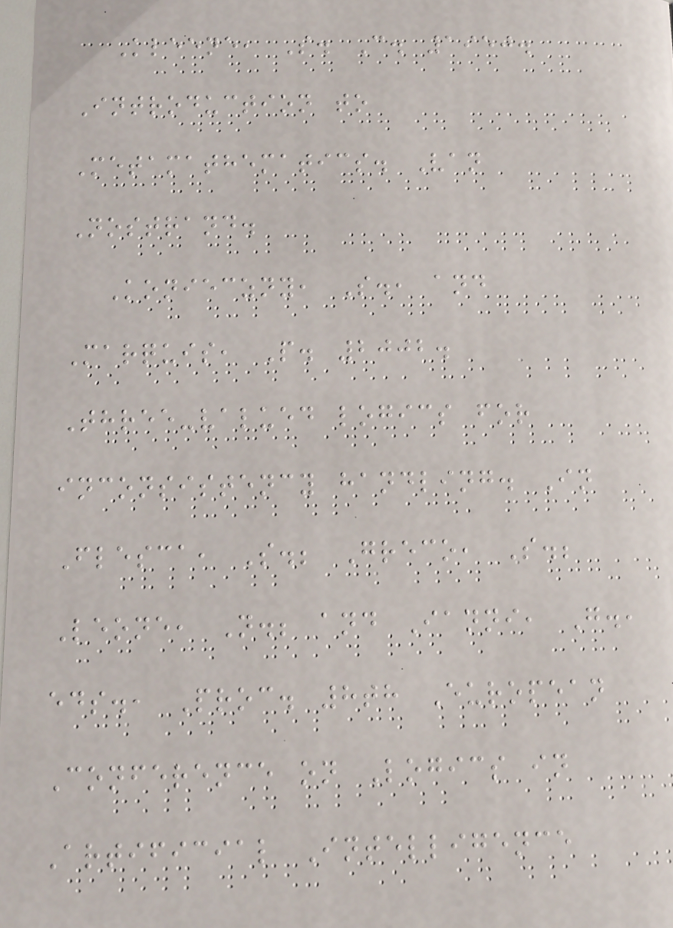Kleene, S. C. 1950.
Introduction to
Metamathematics. Van
Nostrand.
Konieczny, S., and
Marquis, P. 2002.
Three-valued logics for
inconsistency handling. In
Flesca, S.; Greco, S.;
Leone, N.; and Ianni, G.,
eds., Proc. 8th European
Conference on Logics in
Artificial Intelligence
